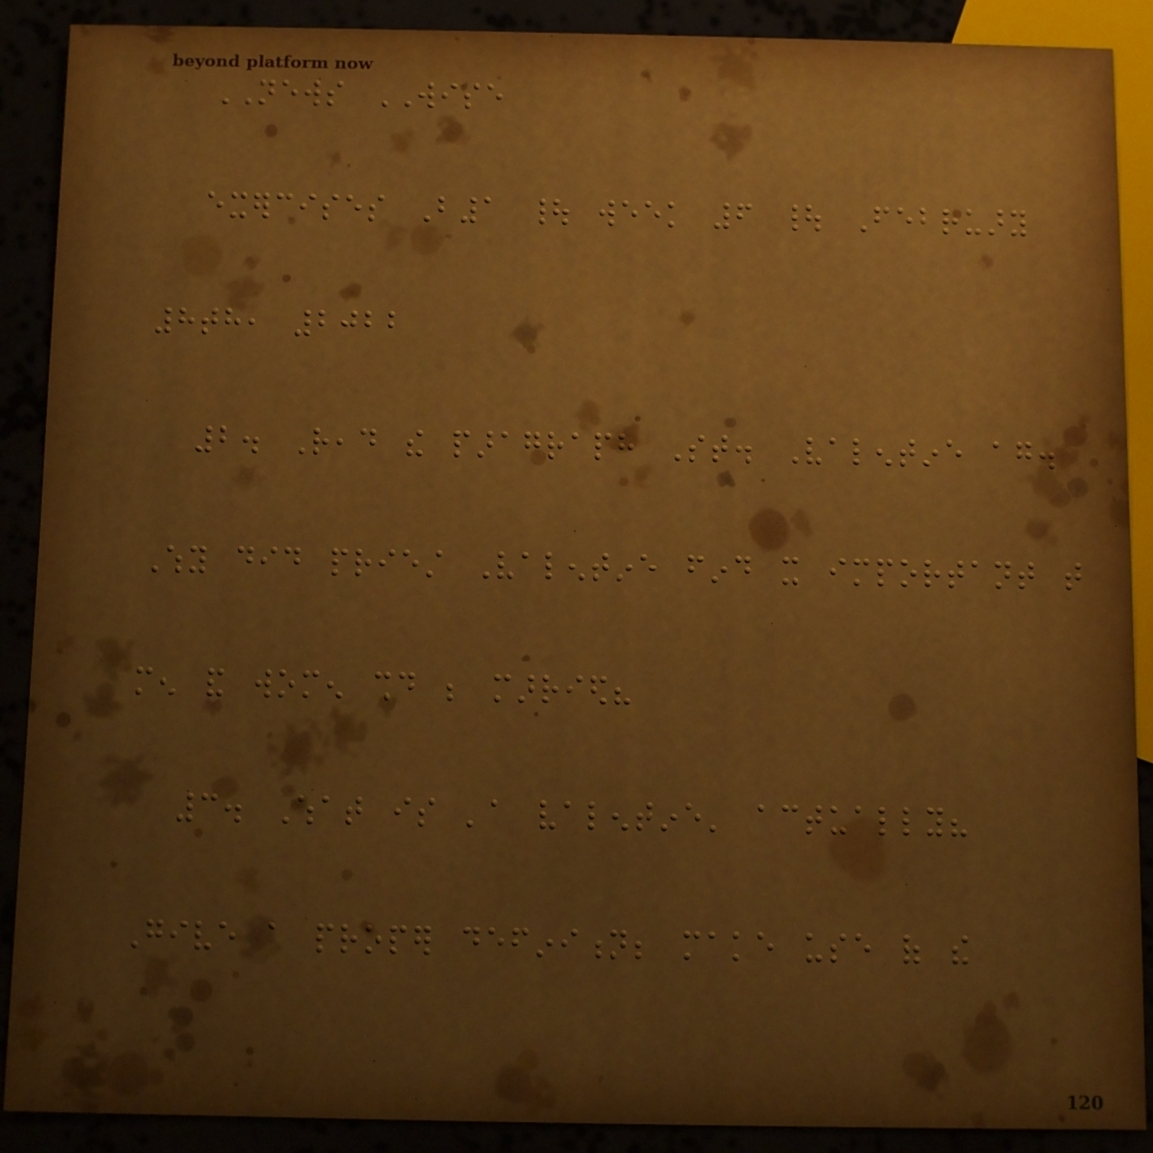NEWS WISE
exercises B1 | week 6 | February
8th, 2022
2. Read the paragraph St. Valentine again.
Why did priest Valentine find it important that
men and women should be married?
3. What is 'a valentine' actually?
Give a proper definition; make use of the
